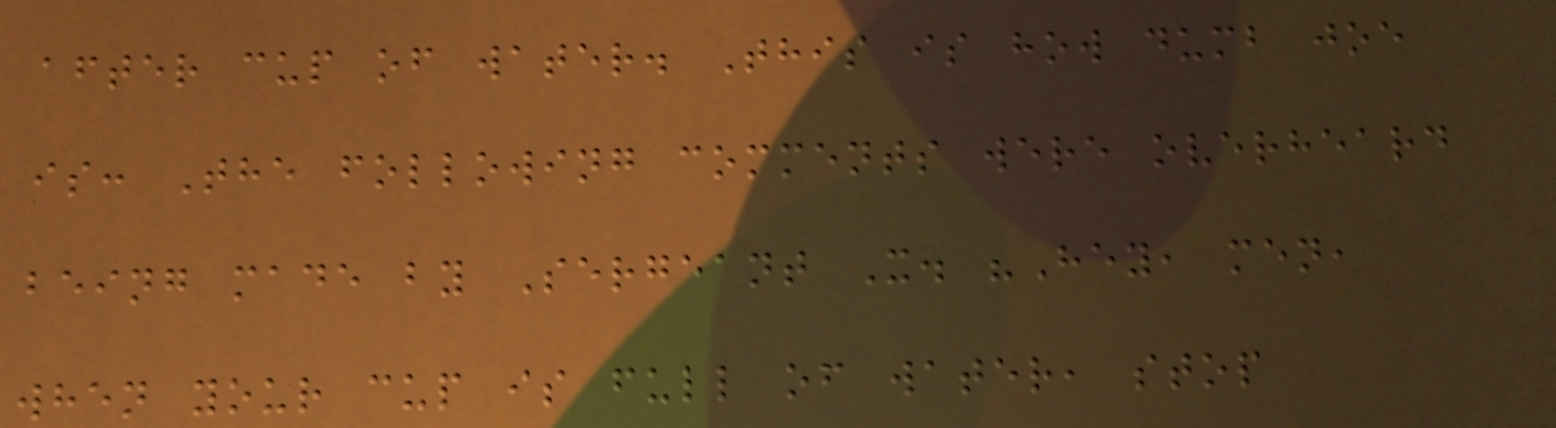after cup of water. This is how dumb joe
is: The following comments were overheard
being made by Sergeant X. "Hey, men,
when your cup is full of water, stop
